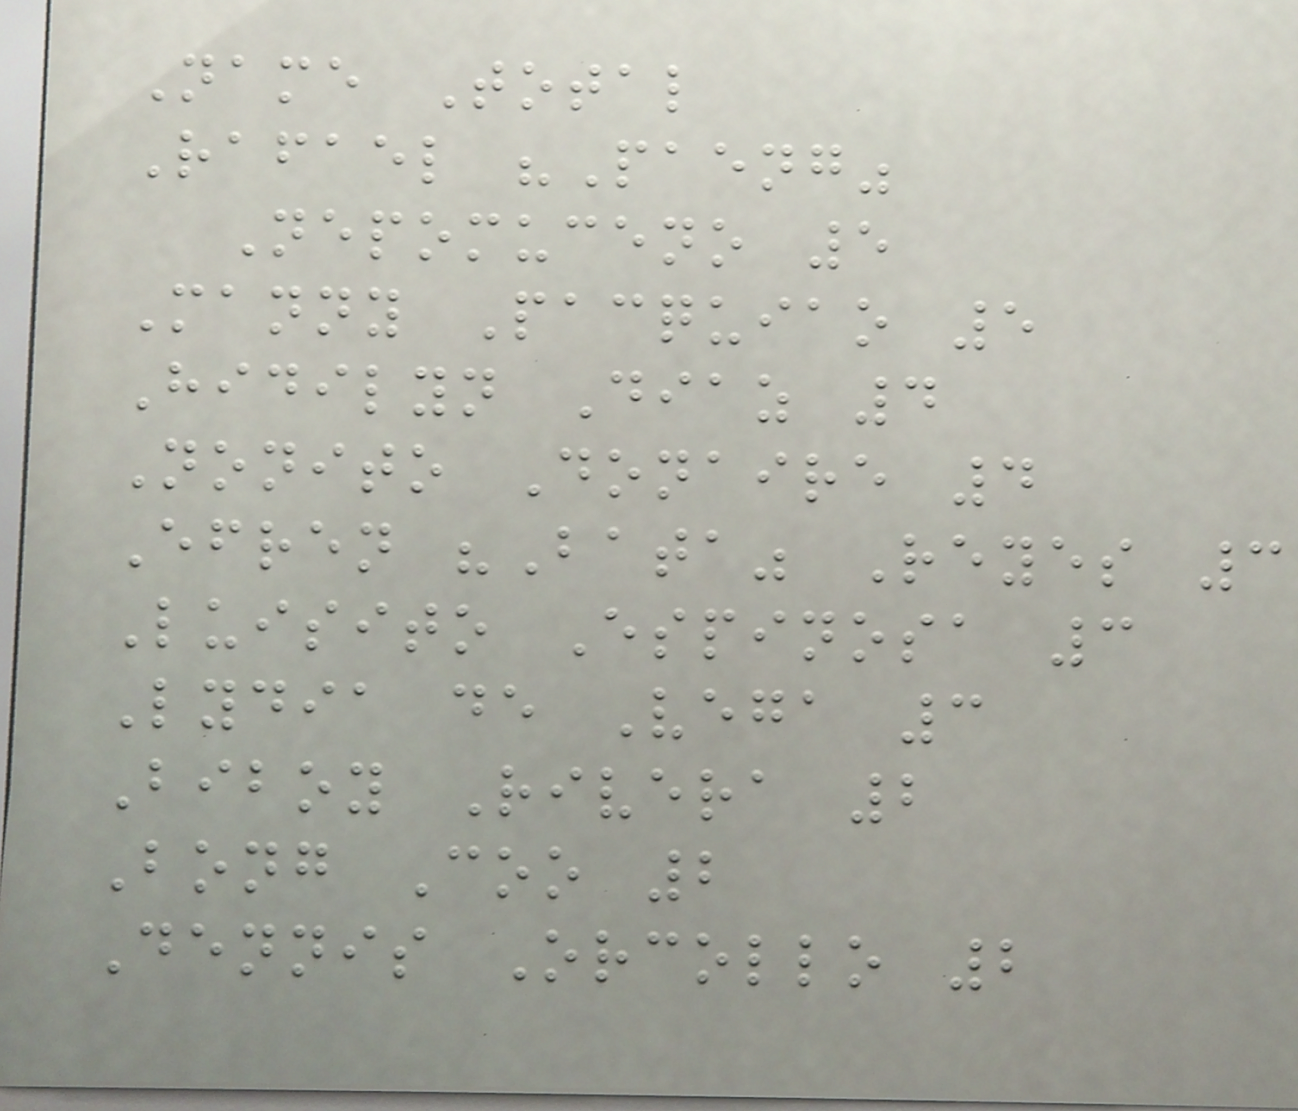Name Total
Rafael "Paeng"
Nepomuceno 5
Manny Pacquiao 5
Hidilyn Diaz 4
Nonito Donaire 4
Efren "Bata" Reyes 3
Luisito Espinosa 3
Lydia de Vega 3
Biboy Rivera 2
Bong Coo 2
Dennis Orcollo 2
